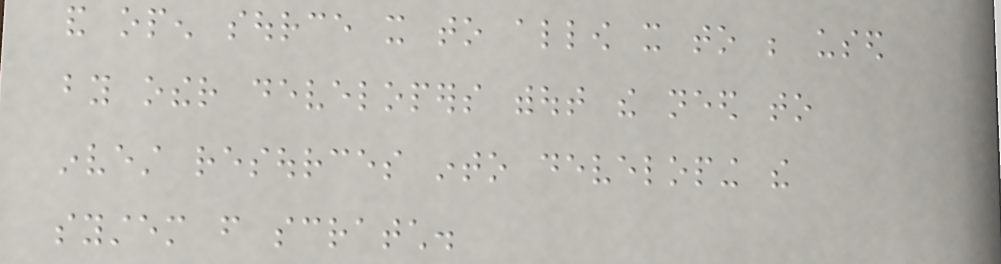and open source it to allow it to be used
by other developers without the need to
invest resources into developing the
system from scratch.
